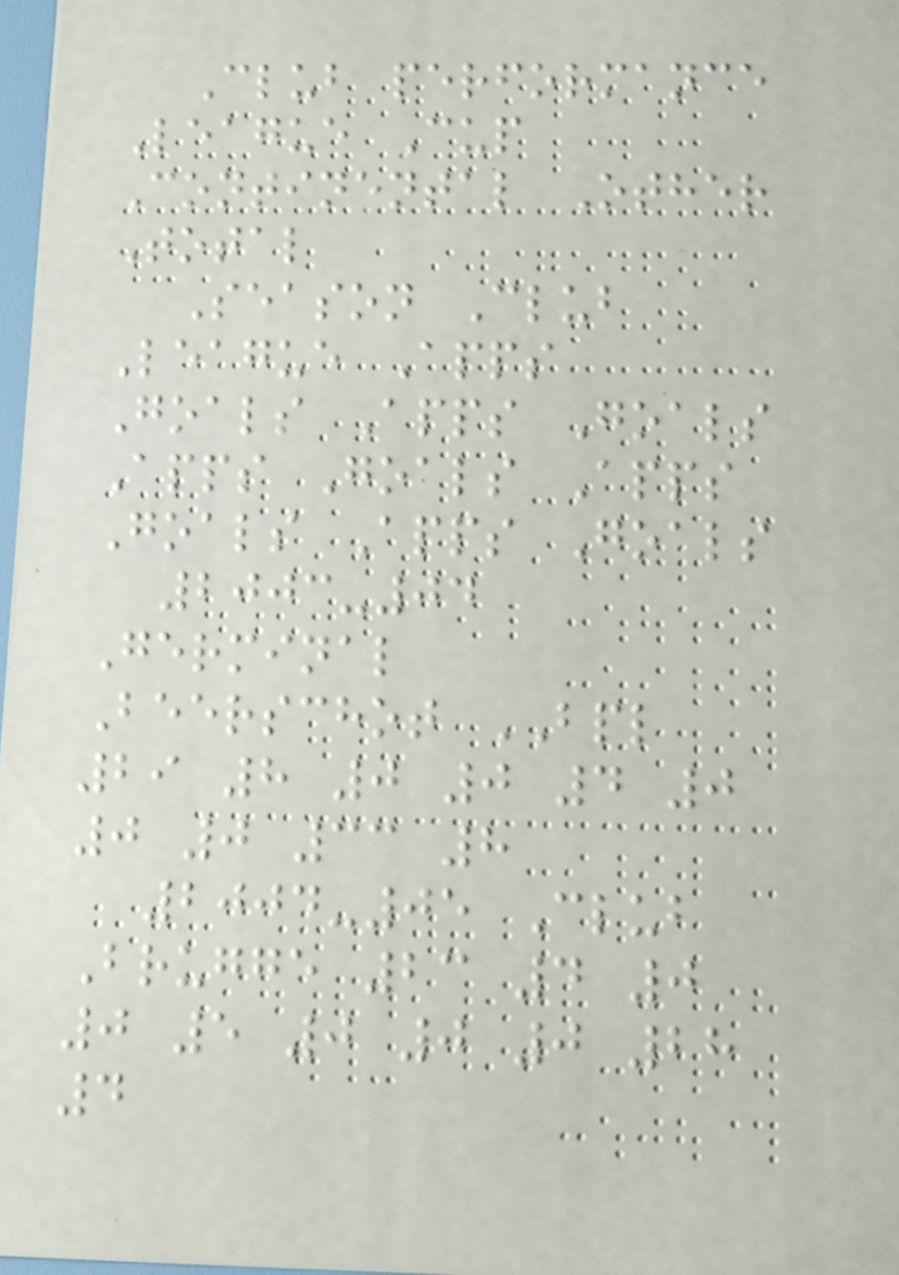Club performance
League Cup
Continental Other
Total
Season Club
League Apps
Goals Apps Goals
Apps Goals Apps
Goals Apps Goals
2003-04
Germinal
Beerschot BPL
29 8 0 0 4 0
0 0 33 8
2004-05 Club
Brugge 23 4 0
0 5 0 0 0 28
4
